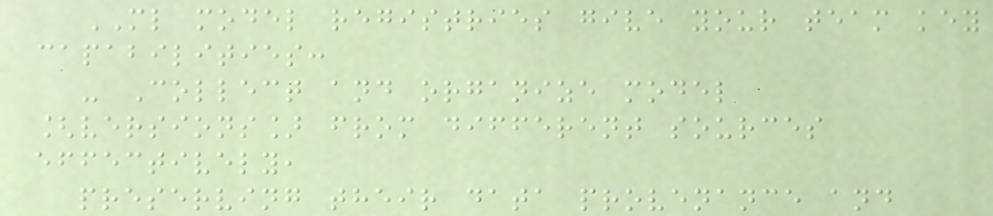ML model registries give your team key
capabilities:
- Collect and organize model
[versions] from different sources
effectively,
preserving their data provenance and
